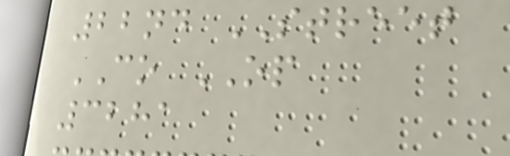22nd STREET
CO OP
3281
